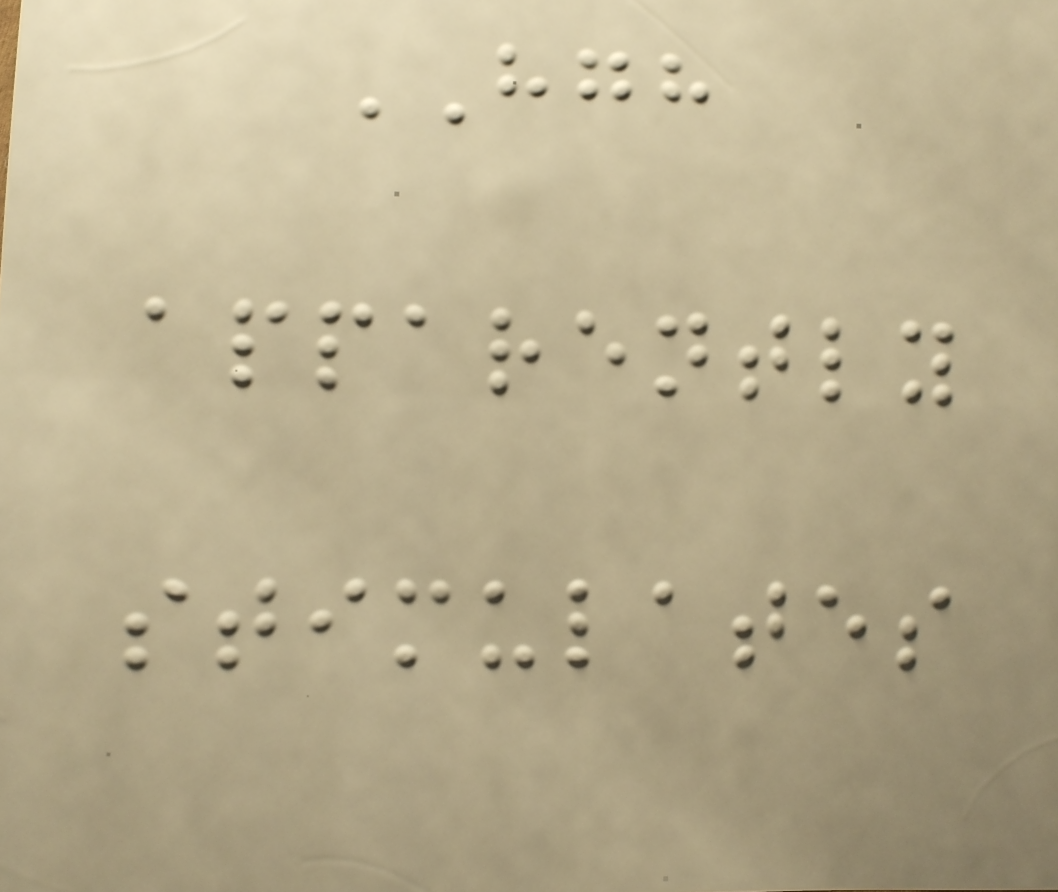HGH
apparently
stimulates
